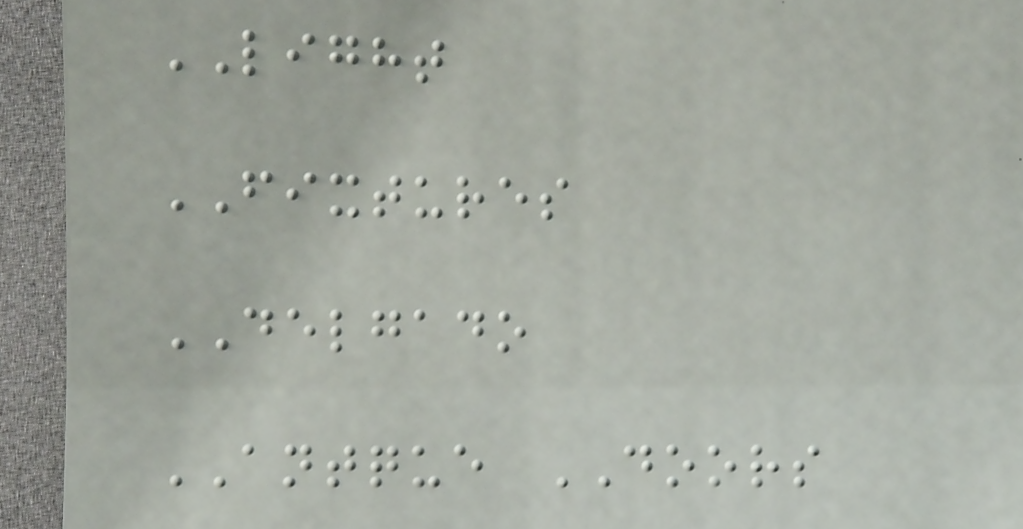LIGHT
FIXTURES
DELGADO
ANTQUE DOORS
